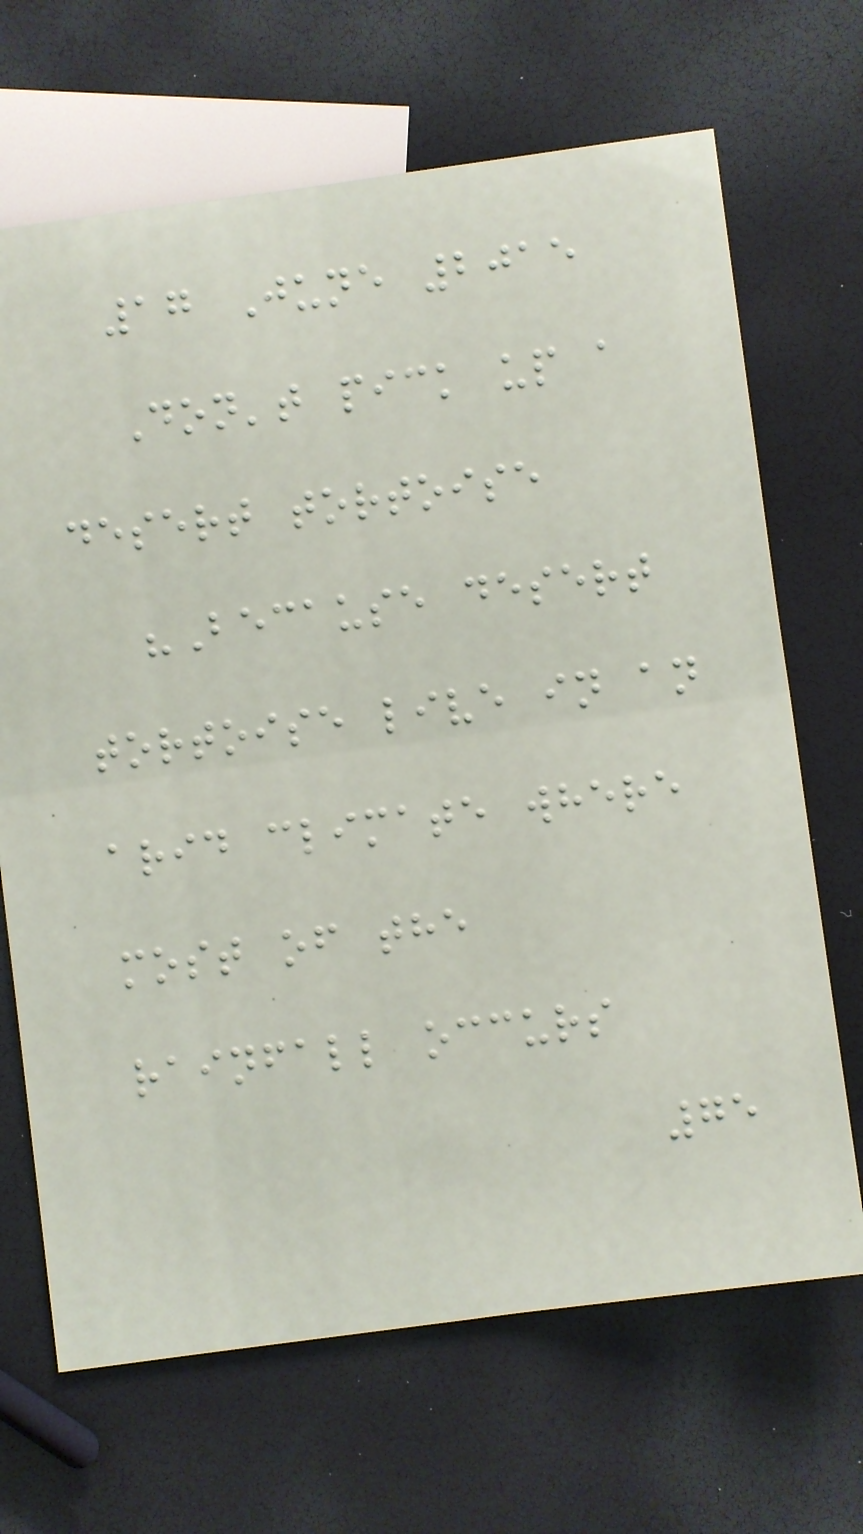17 June 2015
Don't pick up a
desert tortoise
"Because desert
tortoise live in an
arid climate where
most of the
rainfall occurs
75
